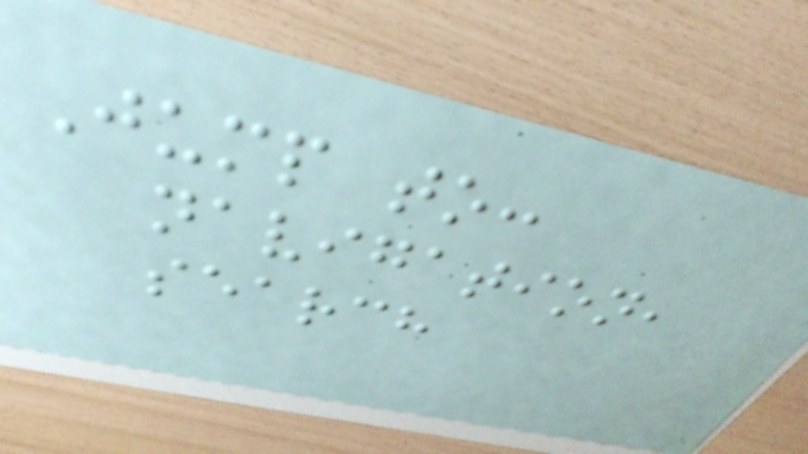Jump to:
navigation,
search
